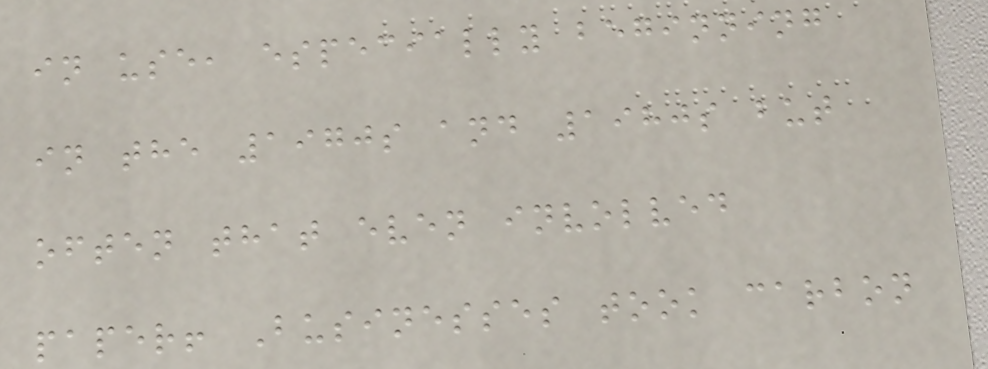in use, especially beginning
in the 1970s and 1980s but
often that even involved
paper! Businesses took carbon
